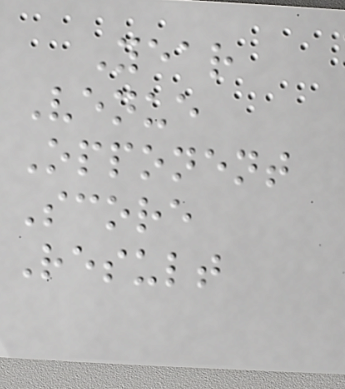Year
Venue
Opponent
Score
Result
